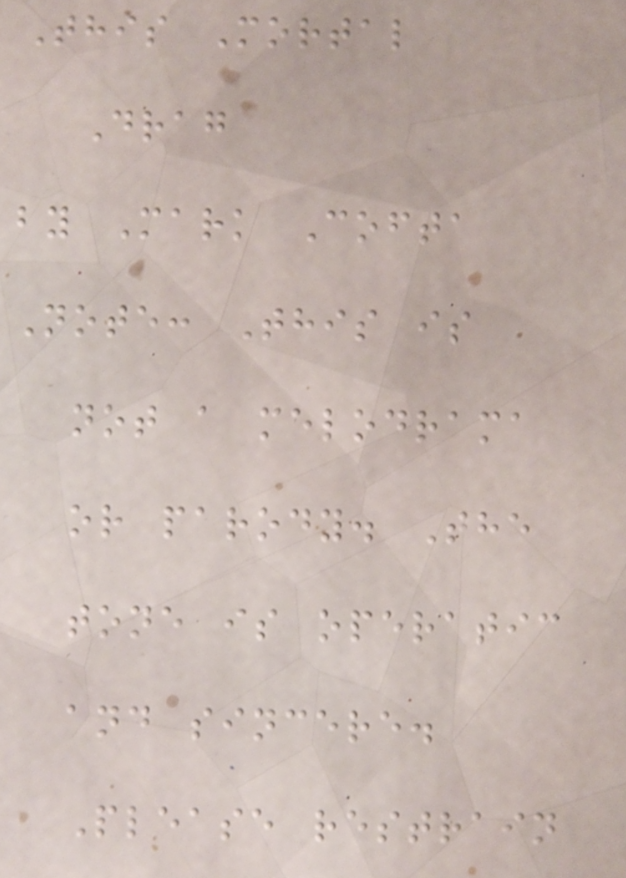This Mortal
Drag
by Mark Cofta
Note: This is
not a melodrama
or parody. The
tone is operatic
and sincere.
Please restrain
